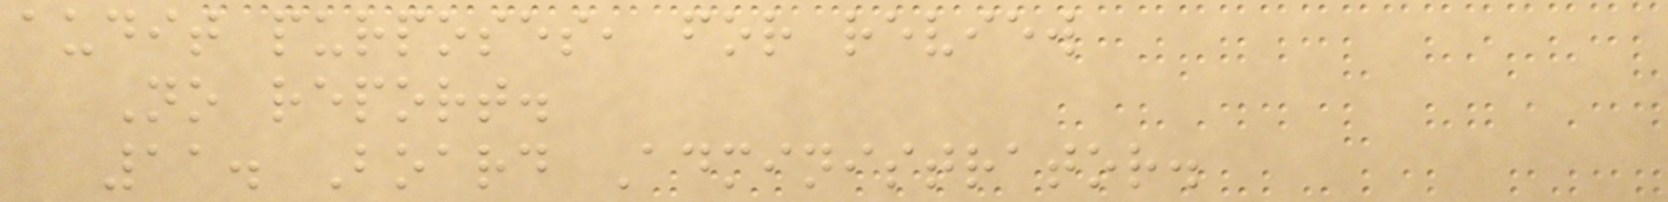audit purposes, for review
No report.
11. Board Administrator.
